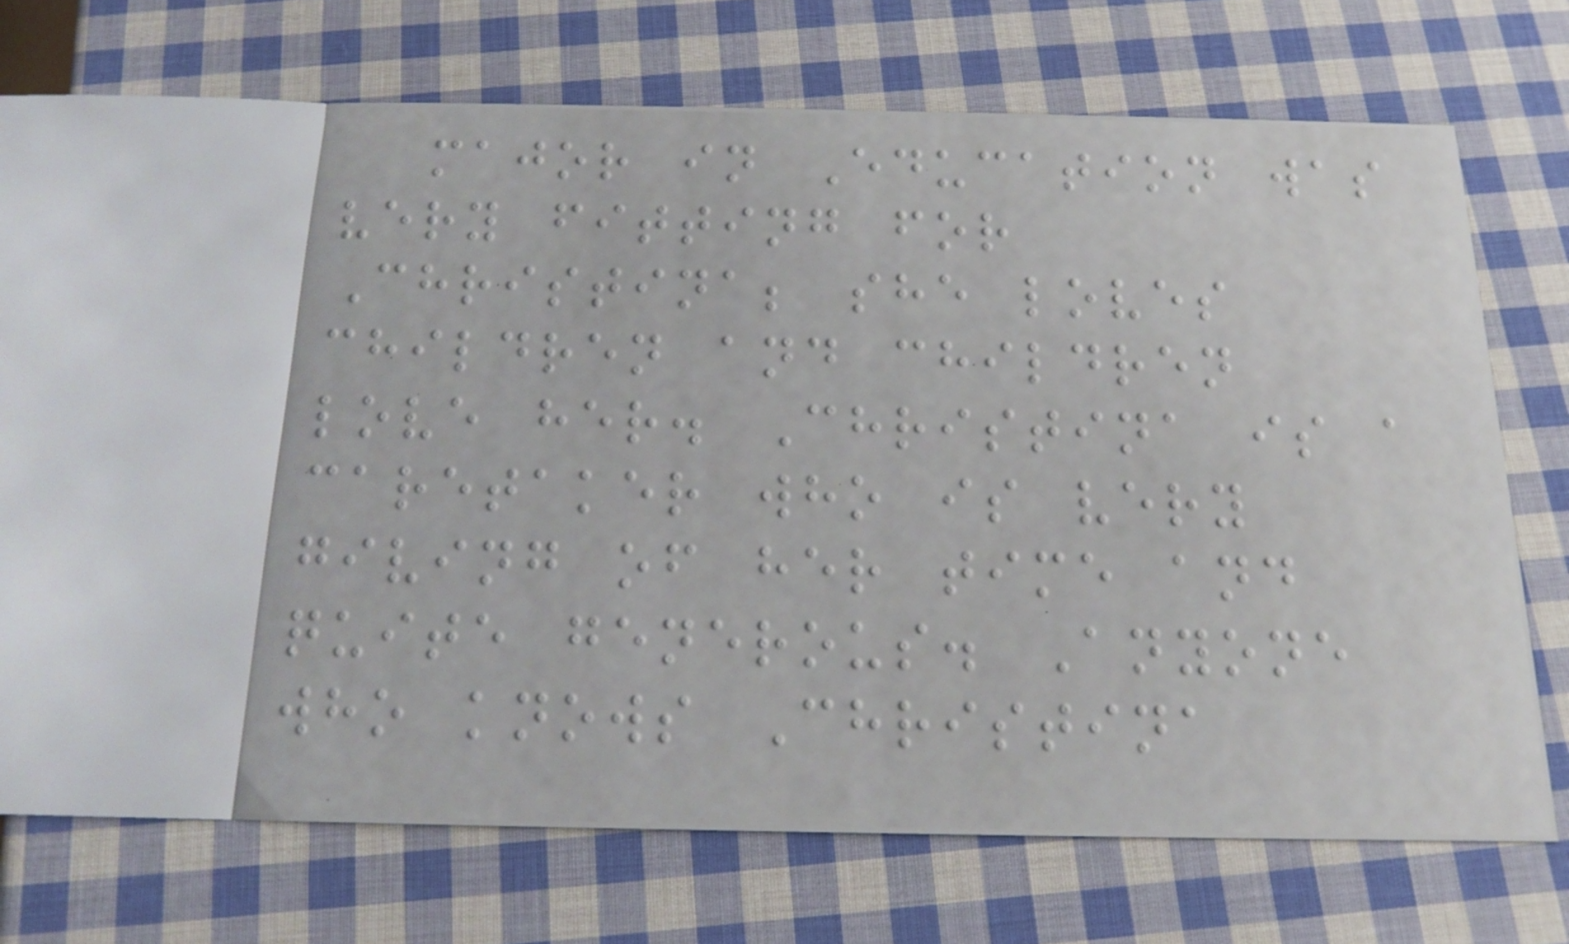major in Education was
very fitting for
Christina; she loves
children and children
love her. Christina is a
caretaker who is very
giving of her time and
quite generous. Anyone
who knows Christina
